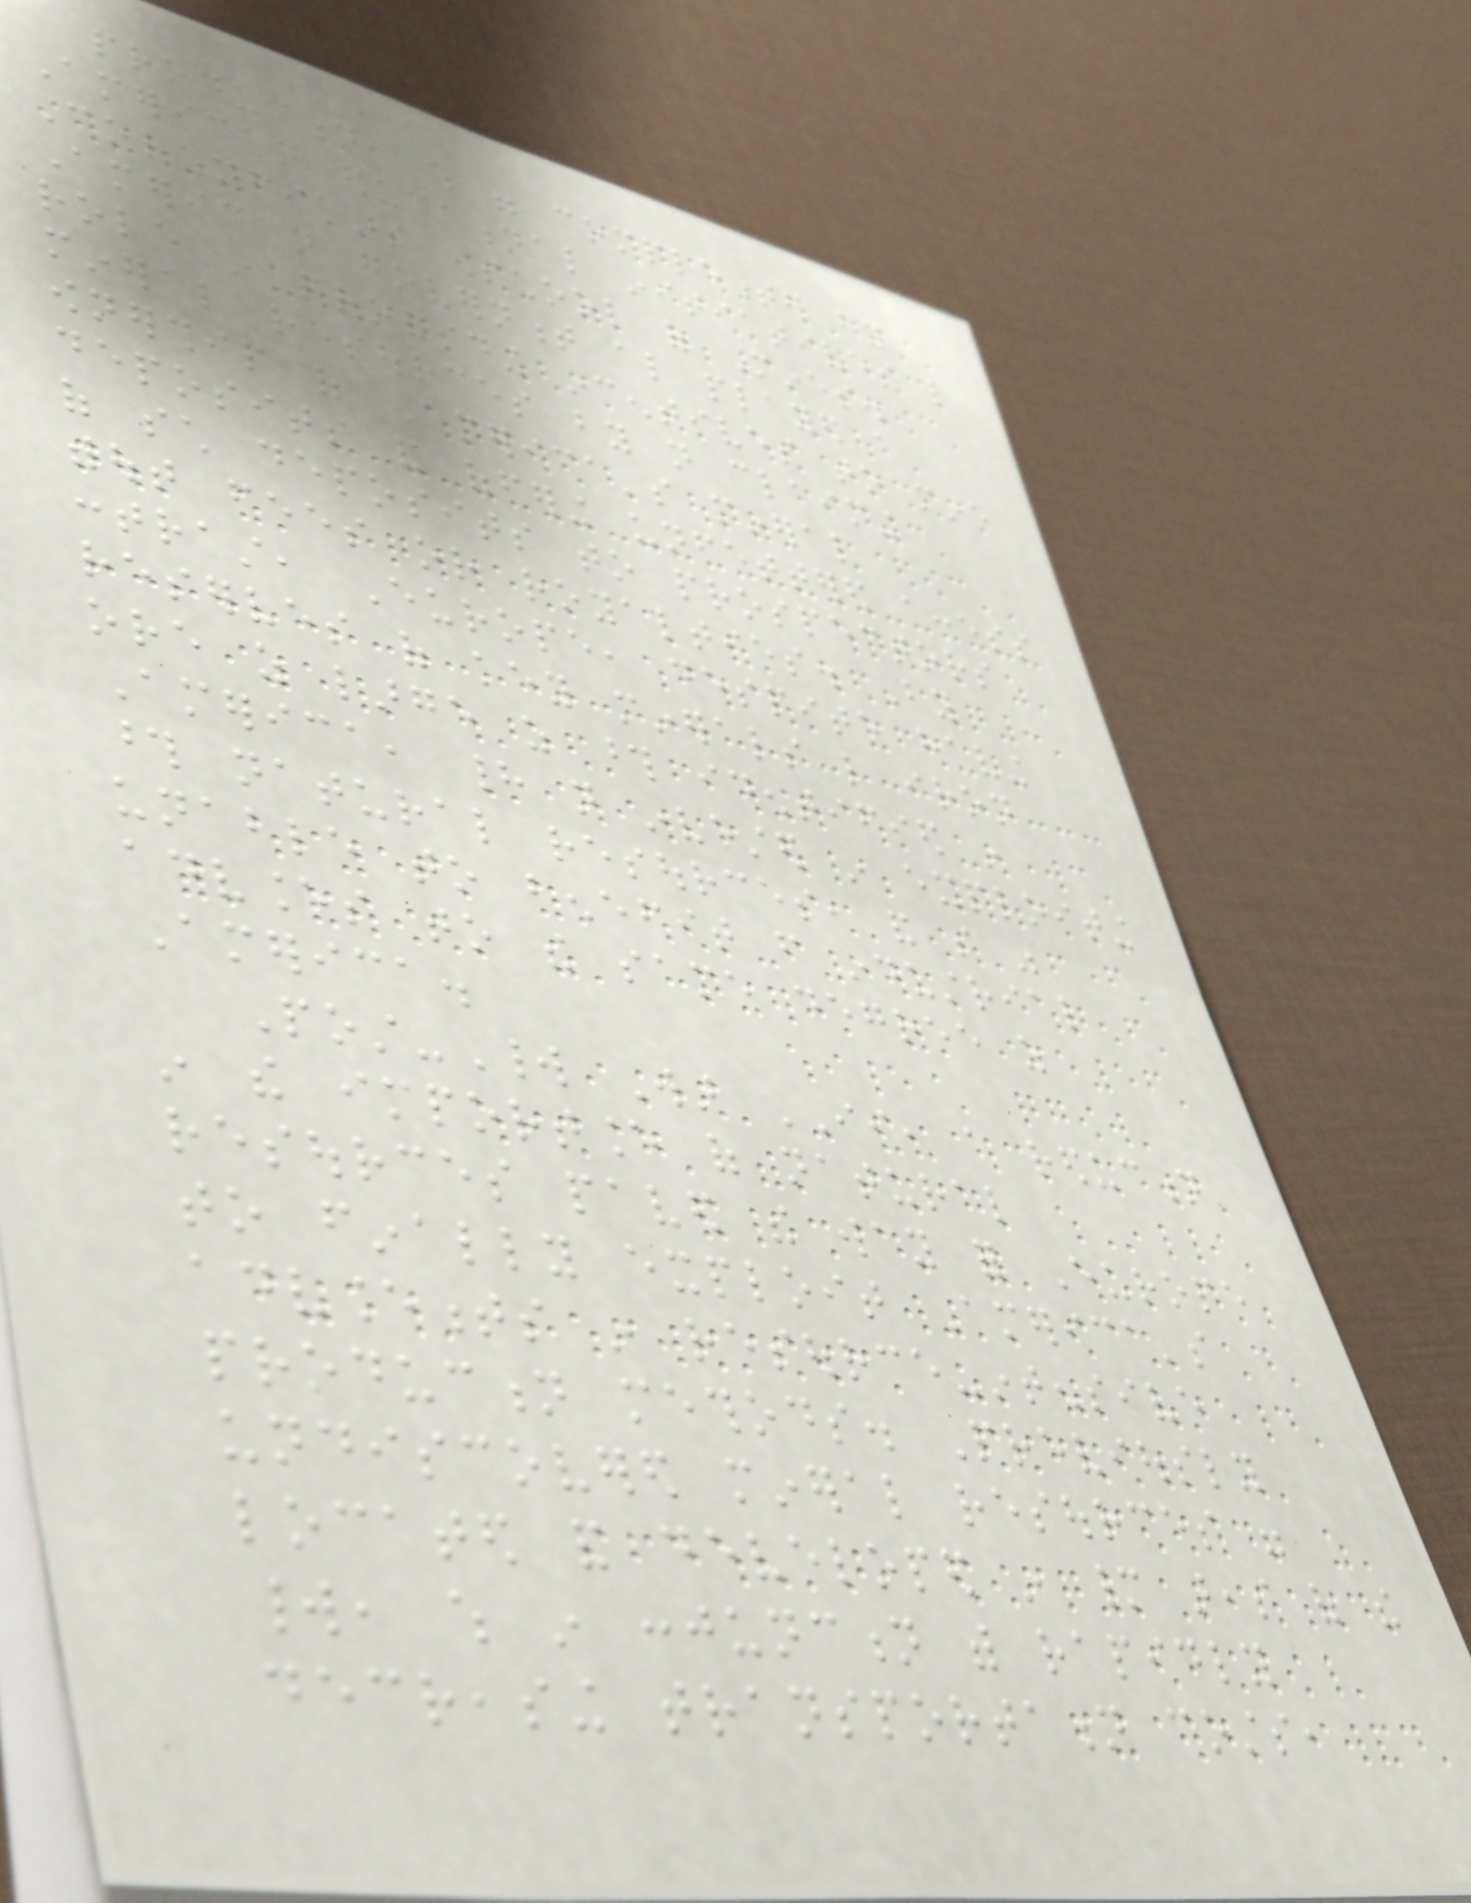production, which were complemented by
American educational initiatives like
Columbia's School of Mines.
American government also played a
role in providing incentives to mine
mineral resources by not claiming
ownership of America's mineral
deposits and offering unfettered access
of such deposits to prospectors
without fees or royalties. By
contrast, Europe, despite having
reserves of key minerals like iron
ore as large as those identified in
America, had not invested in exploiting
those natural resources, and so was
unable to benefit from industrial
advances to the same degree as
America.
Post-World War II, a reduction
in the importance of natural
resources paved the way for Europe
to finally exploit America's
advancements in resource-intensive
production methods. Previously
undiscovered mineral resources were
located and developed in many areas of the
world, which in conjunction with rapidly
decreasing transportation costs,
